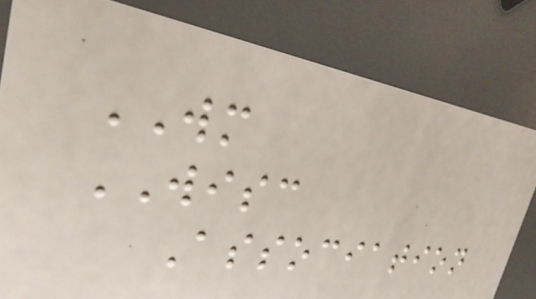WM
WISC
Association
